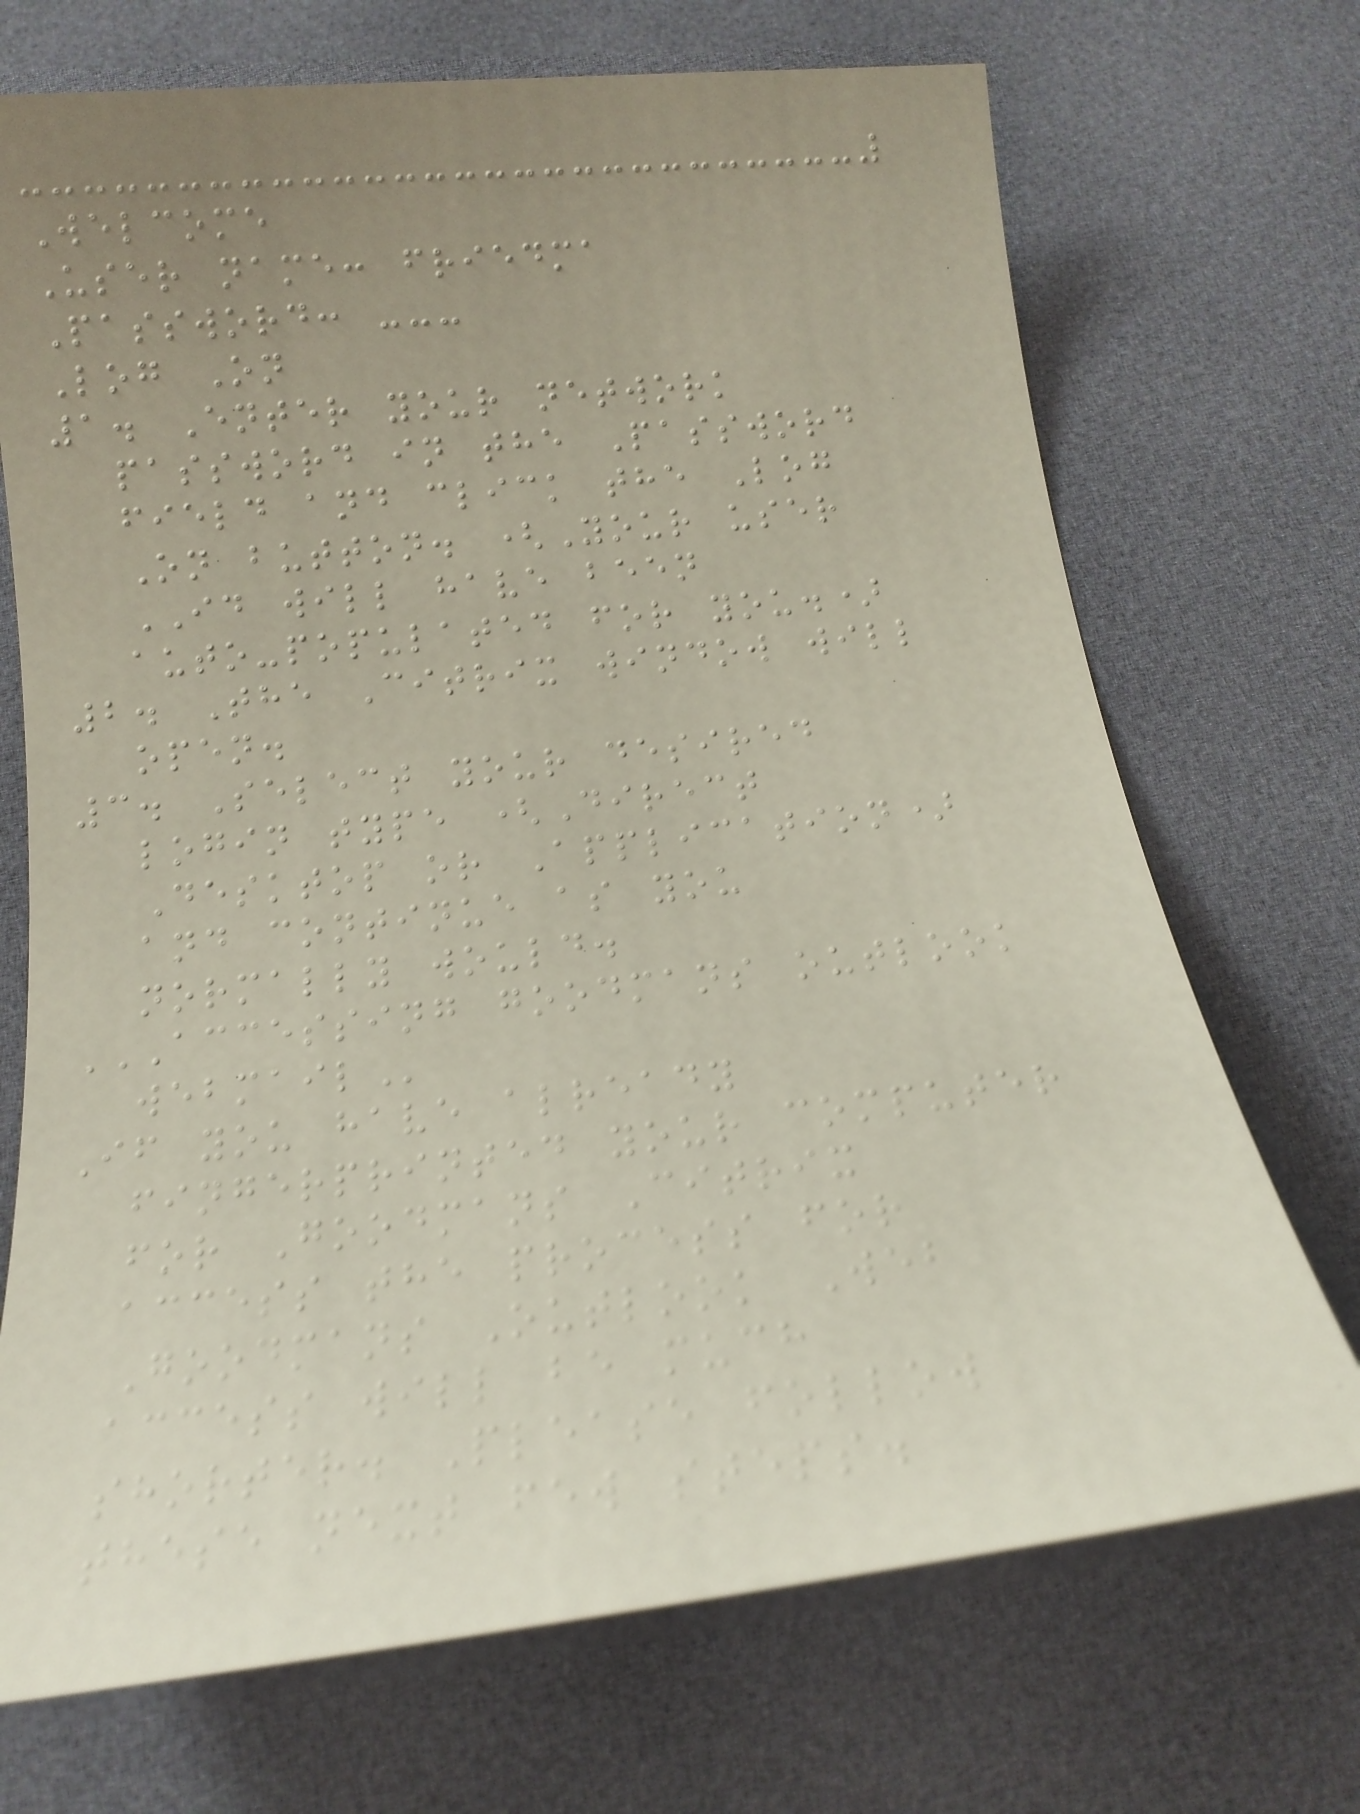Welcome
User name: friedma
Password: ---
Log On
1. Enter your network
password in the Password
field and click the Log
On button. (Your user
ID will have been
auto-populated for you.)
2. The Citrix window will
open.
3. Select your desired
login type (Direct
Desktop or Application)
and continue as you
normally would.
ACCESSING GOODMANS OUTLOOK
WEBMAIL
If you have already
fingerprinted your computer
for Goodmans Citrix
access the process for
Goodmans Outlook Web
access will be much
shorter. Please follow
these next few steps.
